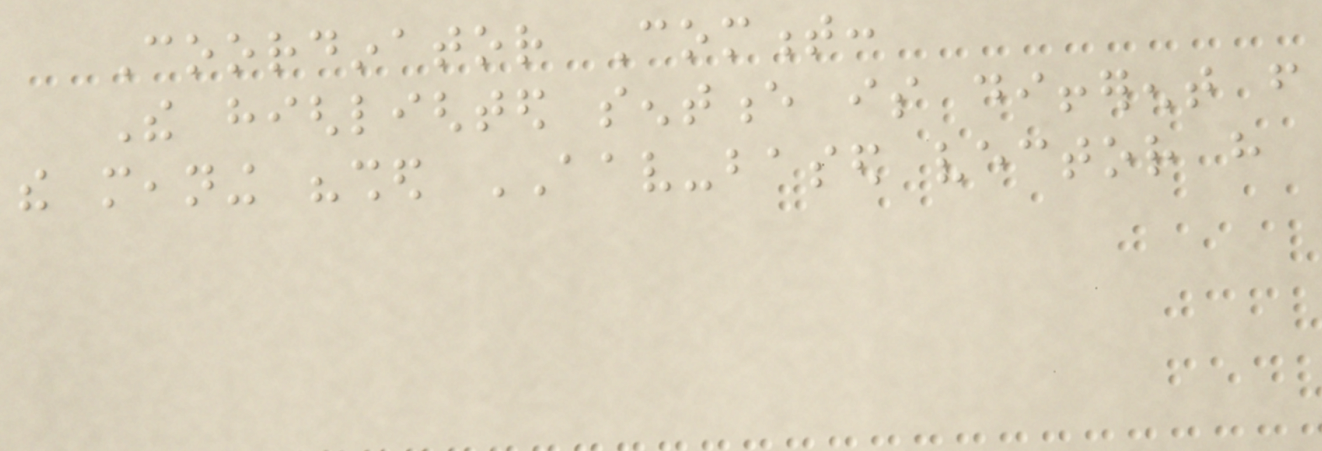Coordinator Comment:
The highlighted sentence is different from
the meaning "shed AAV-based vector have
